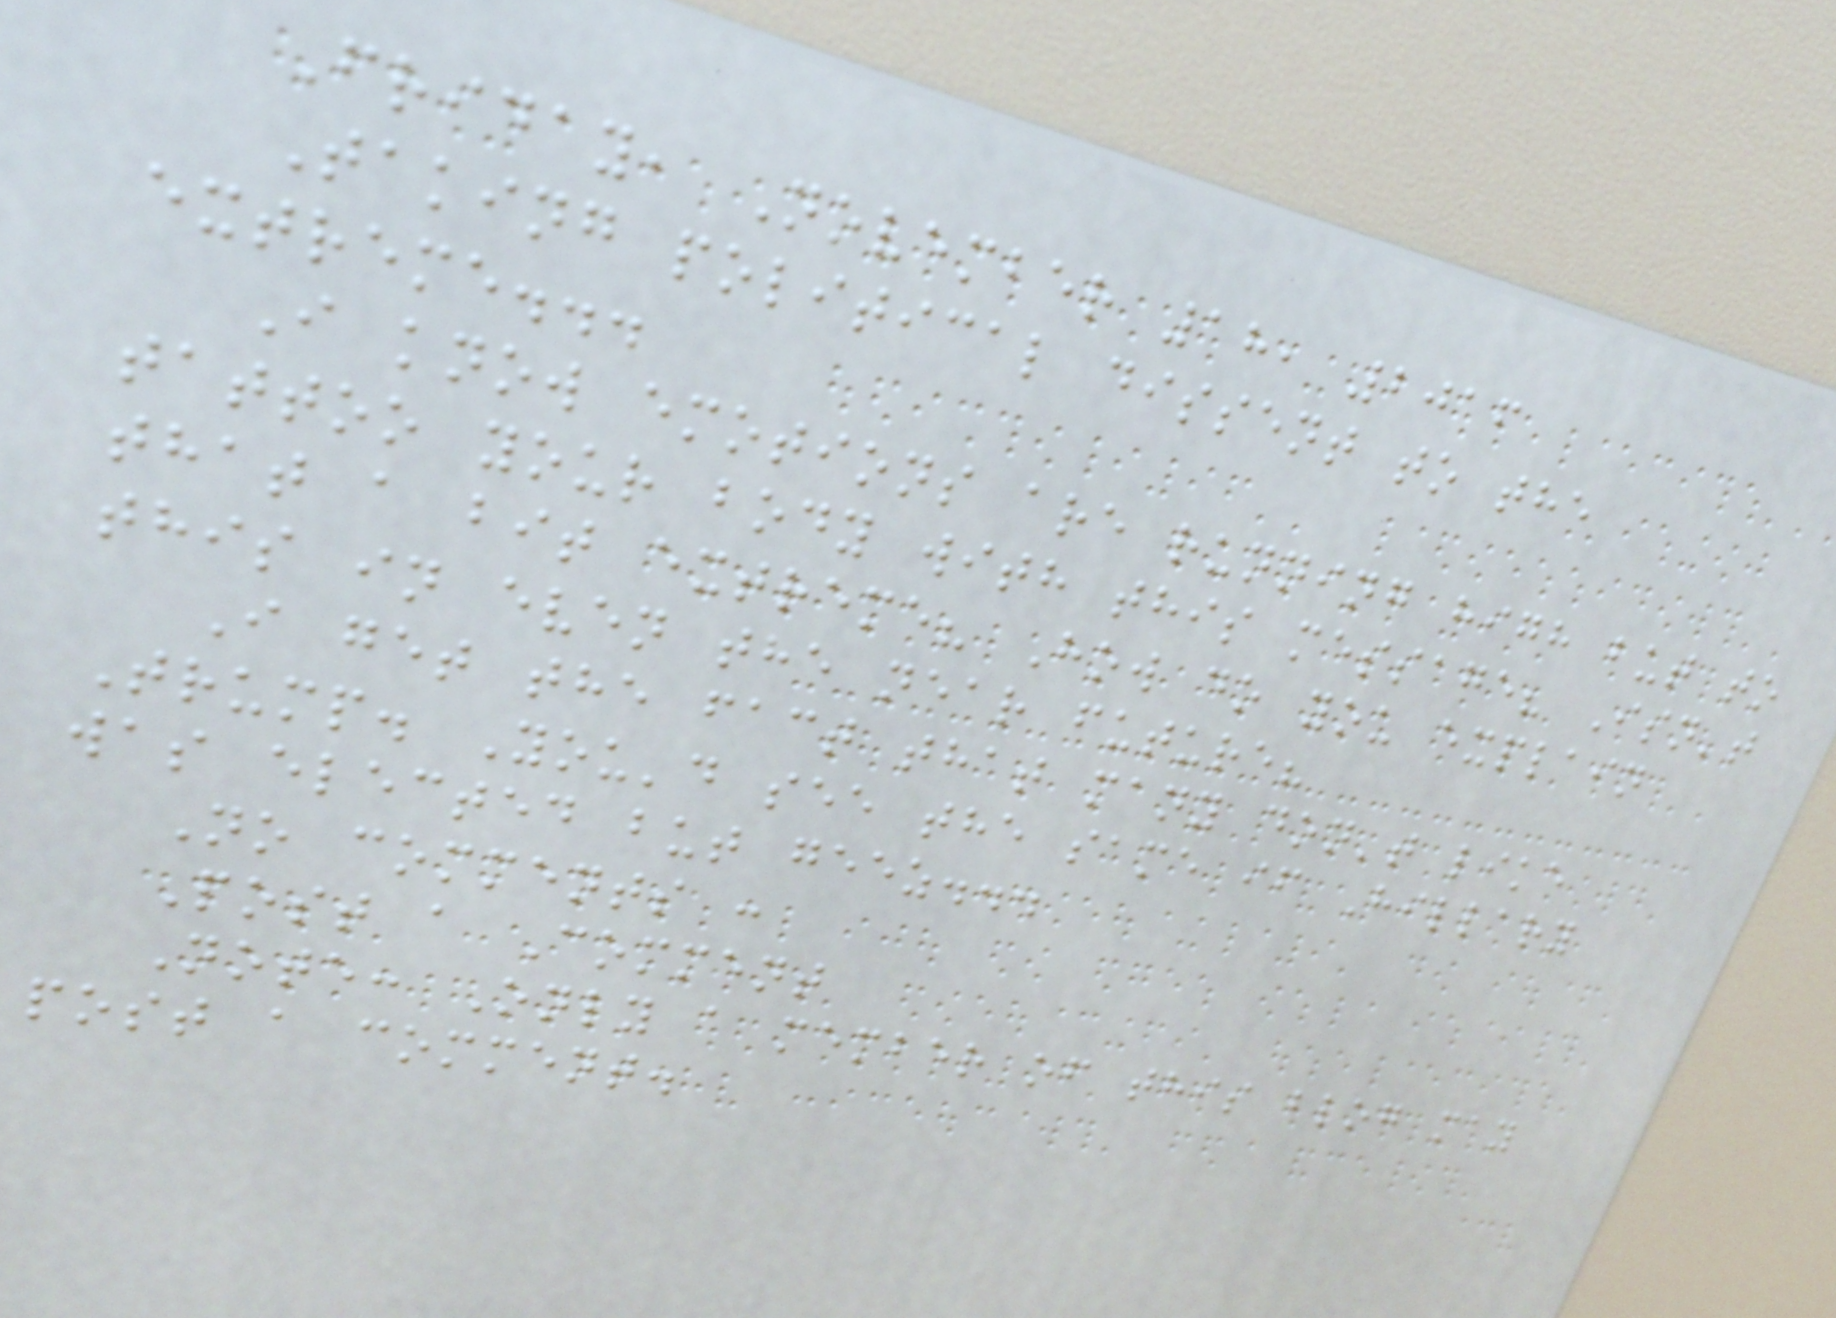Friday, November 18, 2016
Taking political dissent to the
extreme...
I know emotions are running high but to
tattoo your body with this message? Isn't
that a bit extreme? How do you explain
this in even the near future?
I get the fact that many don't like
Trump. You'd see the same if Hillary
was elected but geez...
No comments :
Post a Comment
Note: Only a member of this blog may
post a comment.
